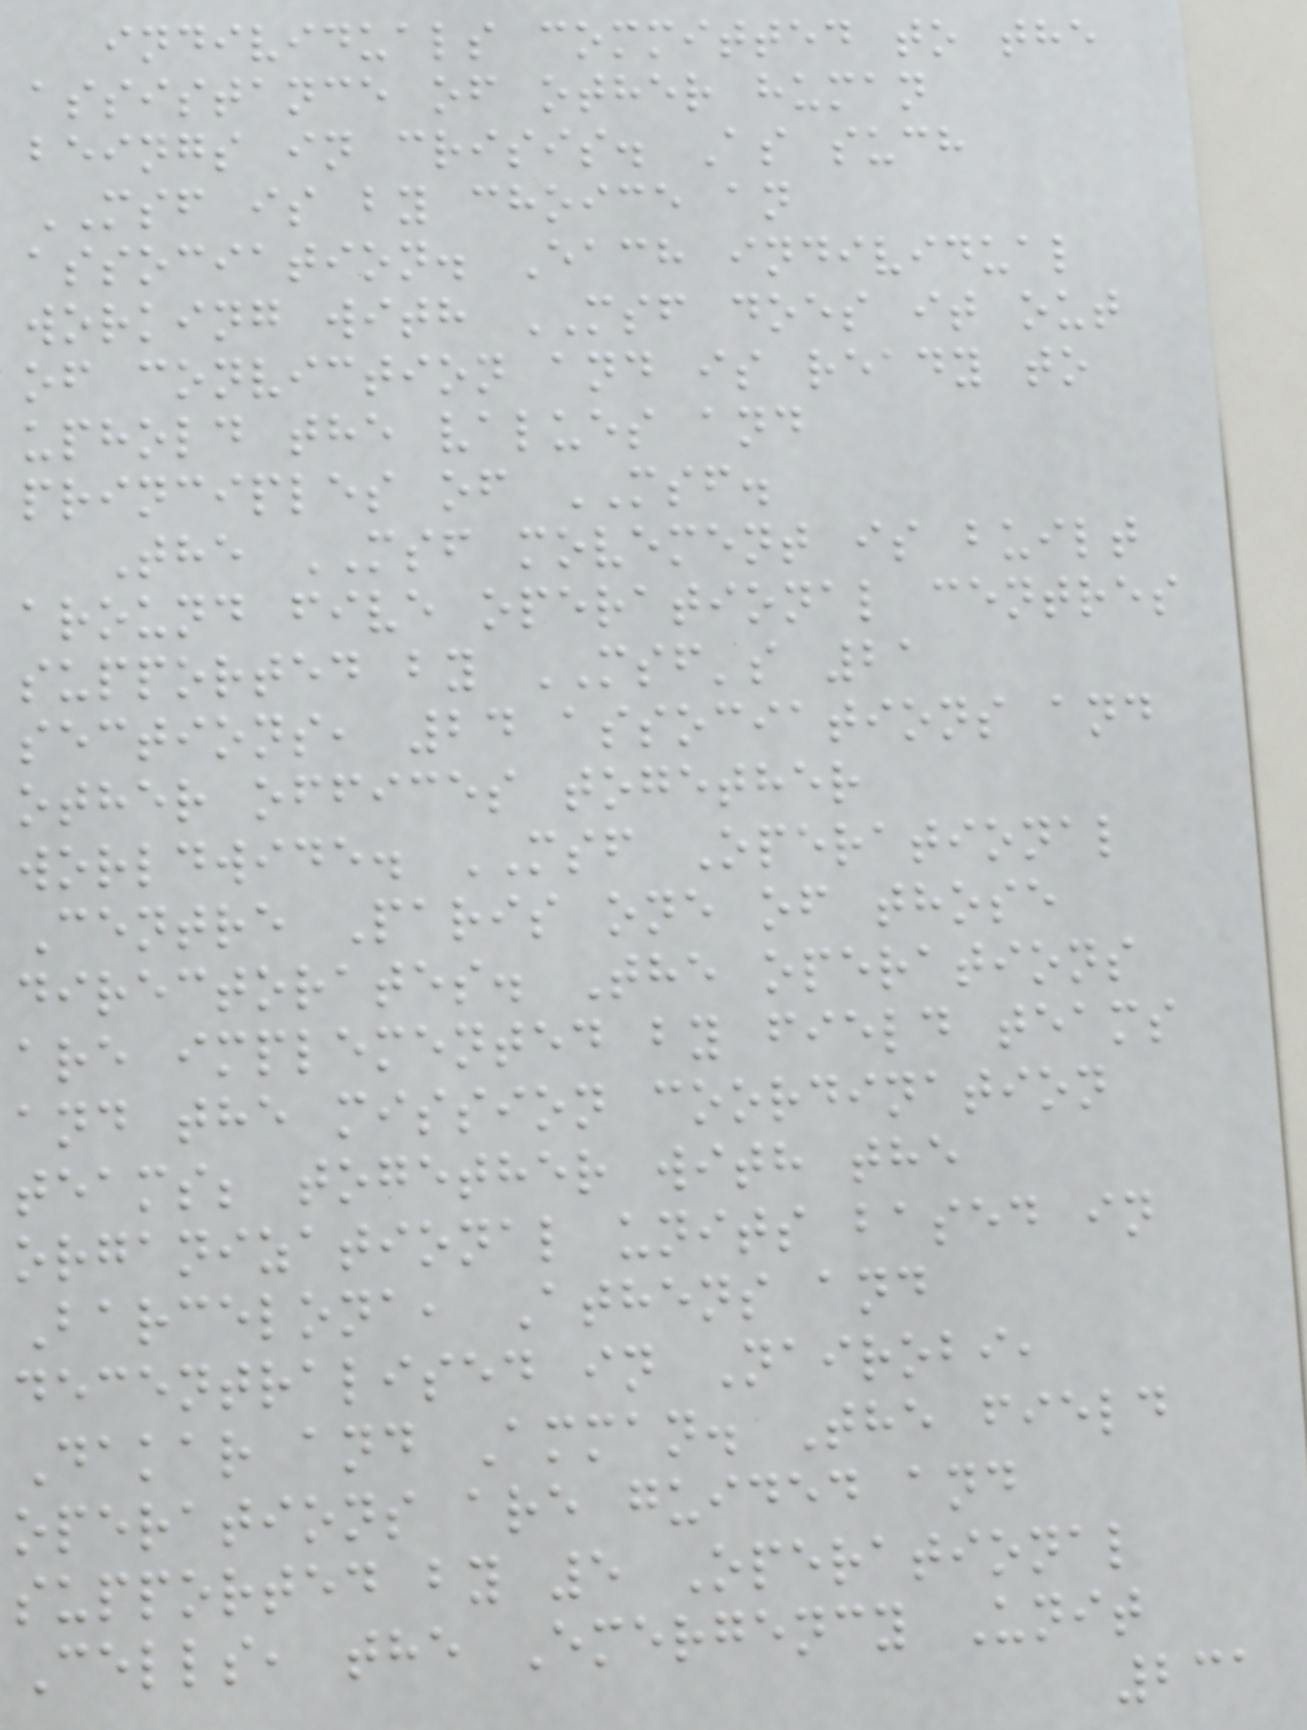individuals committed to the
assistance of other human
beings in crisis. As such
MSF is by choice an
association. Each individual
working with MSF does it out
of conviction and is ready to
uphold the values and
principles of MSF.
The MSF movement is built
around five operational centres
supported by MSF's 21
sections, 24 associations and
other offices together
worldwide. MSF Operational
Centre Paris one of those
directorates. The operations
are implemented by field teams
and the mission coordination
teams; together with the
organizational units based in
Barcelona, Athens and
decentralised in Nairobi,
Dakar and Amman. The field
operations are guided and
supported by 5 Operational
Cells, the Emergency Unit
231
